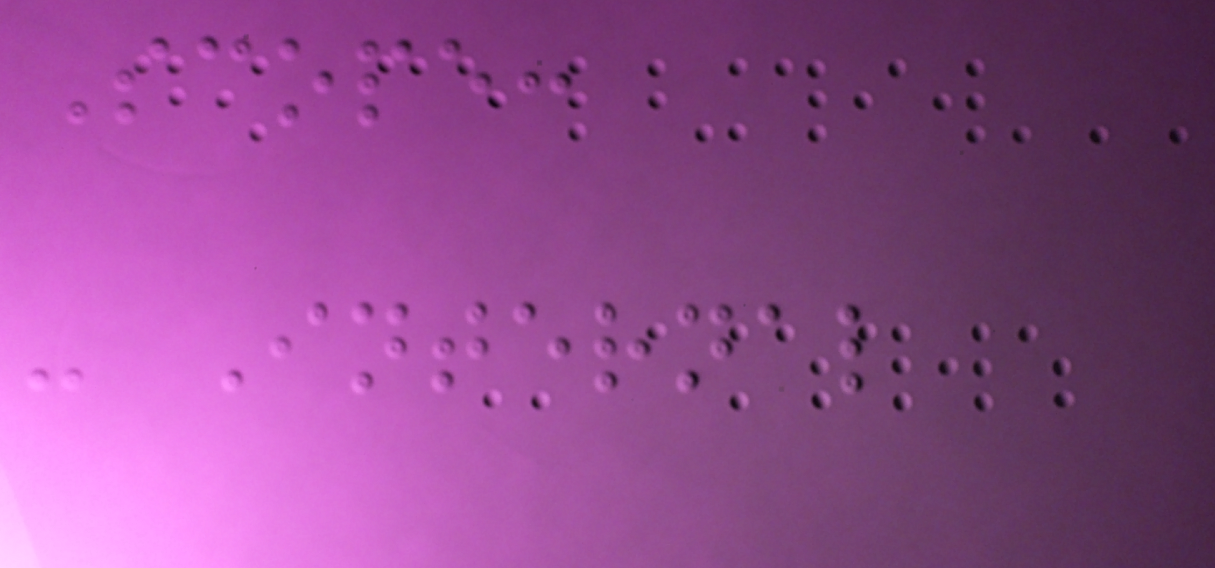Scope:
- Internal
